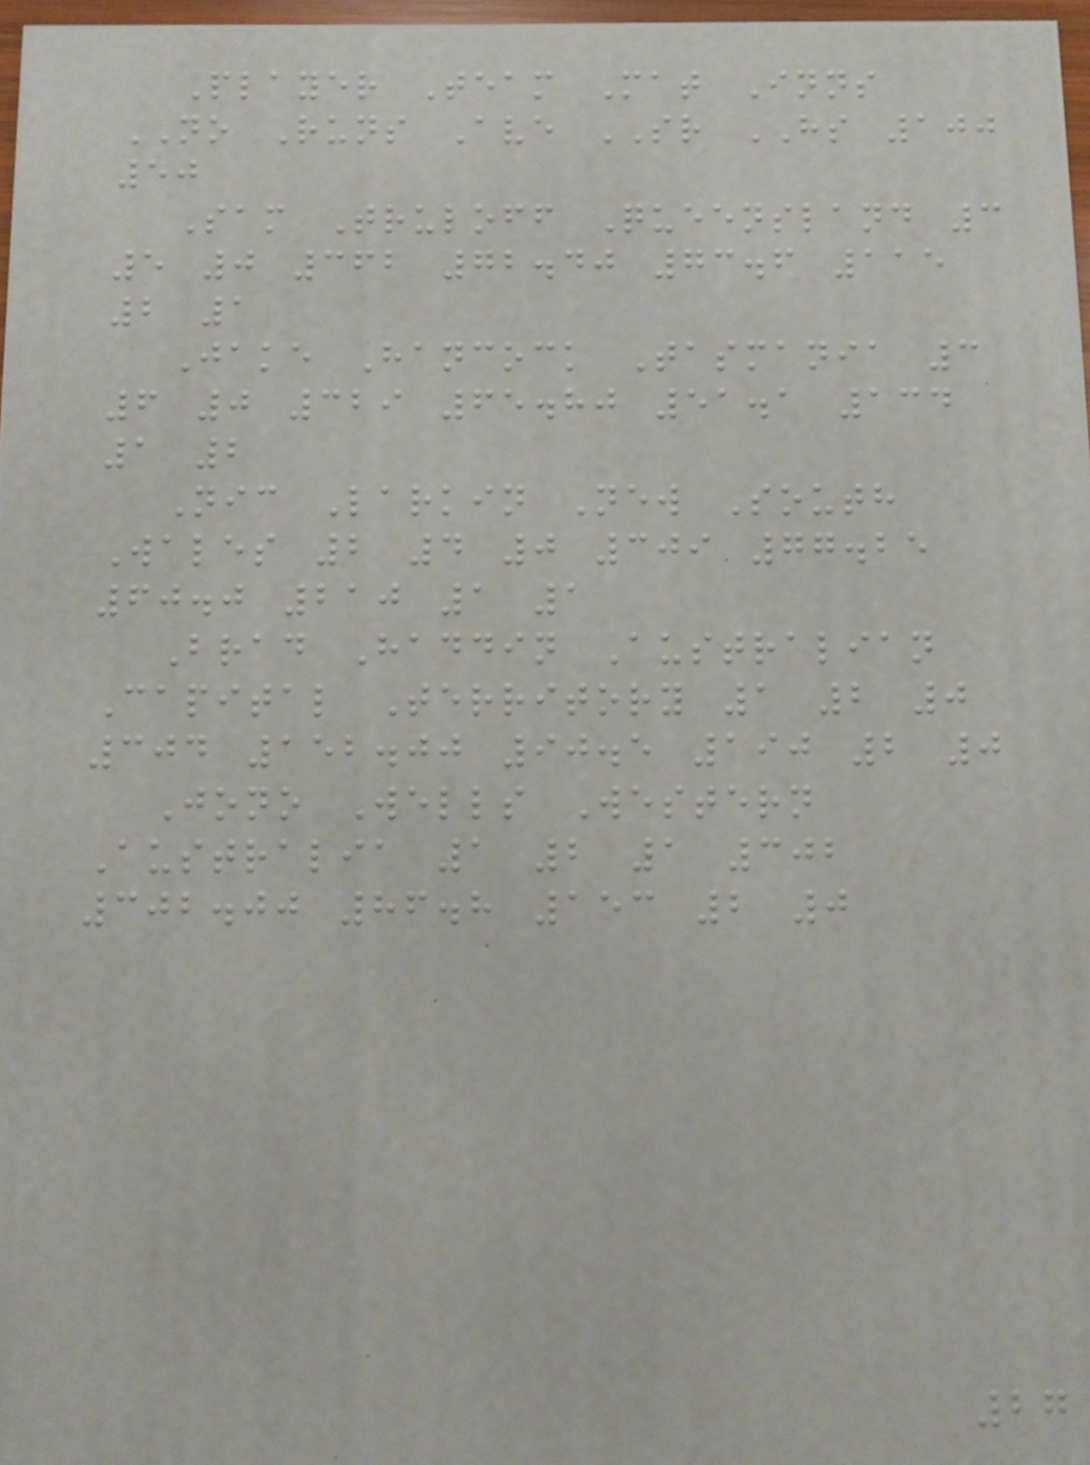Player Team Mat Inns
NO Runs Ave SR HS 100
50
Sam Truloff Queensland 3
5 0 362 72.40 73.6 115
2 1
Jake Hancock Tasmania 3
6 0 329 65.80 51.1 134
1 2
Nic Larkin New South
Wales 2 4 0 309 77.25
60.0 210 1 1
Brad Haddin Australian
Capital Territory 1 2 0
304 152.00 90.5 190 2 0
Jono Wells Western
Australia 1 2 1 302
302.00 86.8 153 2 0
27
